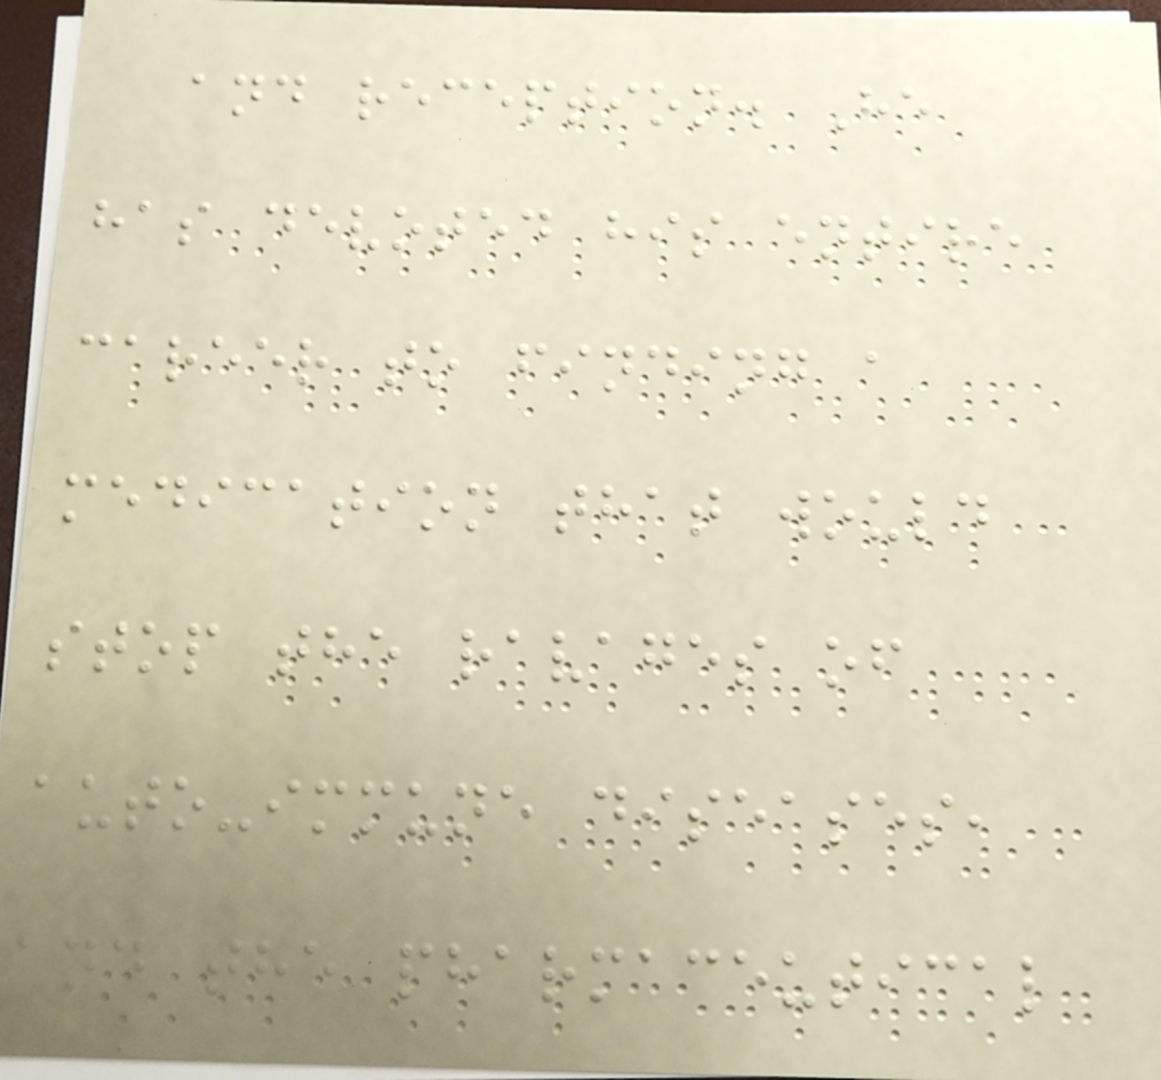and reception. He
has devoted his entire
career to finding a
medication that would
stop the ravages of
auto-immune diseases,
and the pharmaceutical
